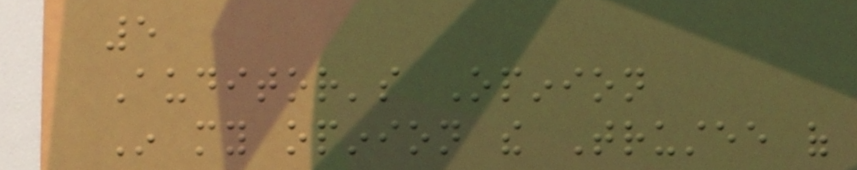5
Auditor's Opinion
In my opinion the Trustee of
